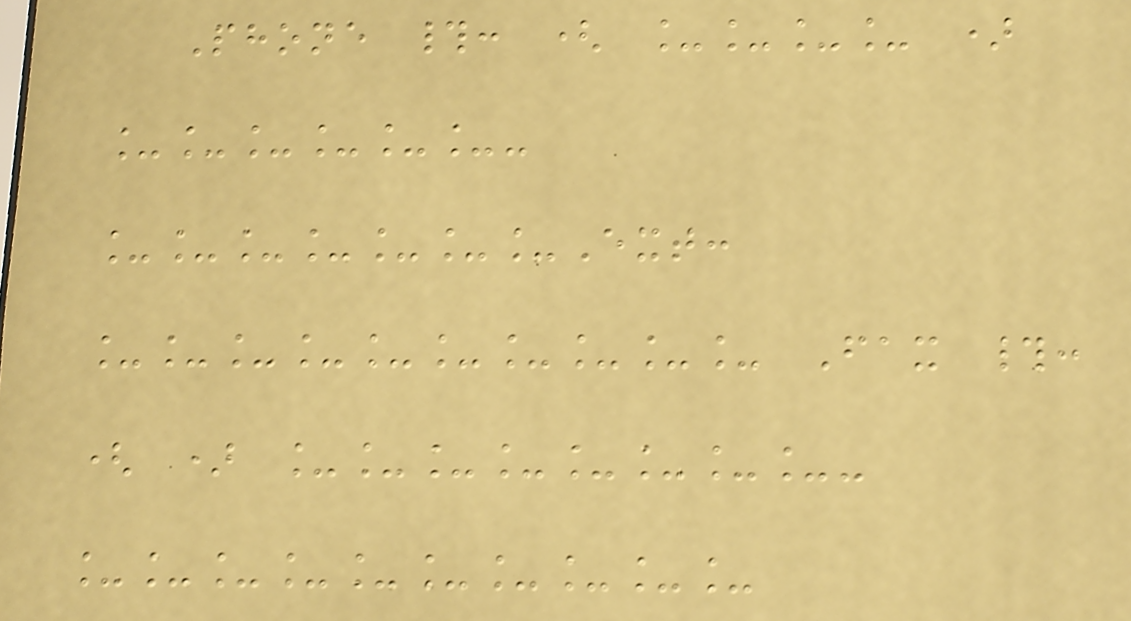Phone #: ( ____ )
______-
_______Ext:
__________ Fax #:
( ) ________-
__________
